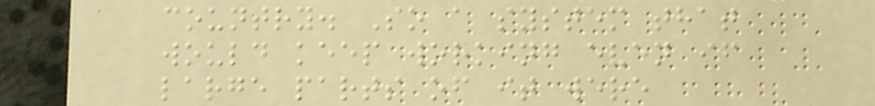country. So a system that
would keep working even if
large parts of it were
